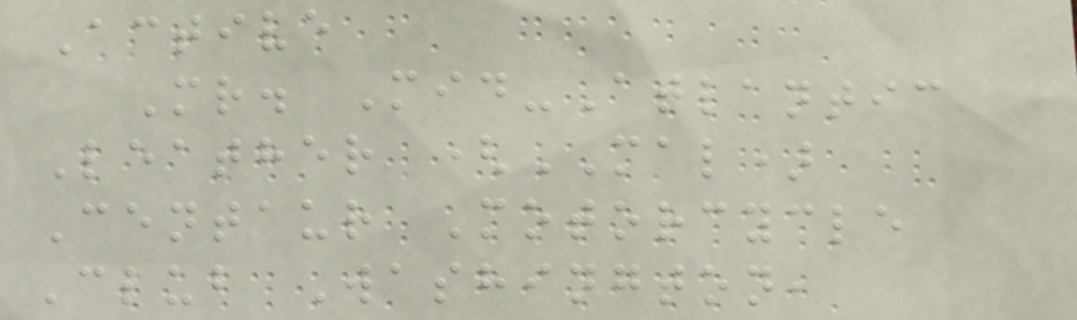Active
Mr. Mid-Atlantic
Leather (MAL)
Centaur Motorcycle
Club Washington,
